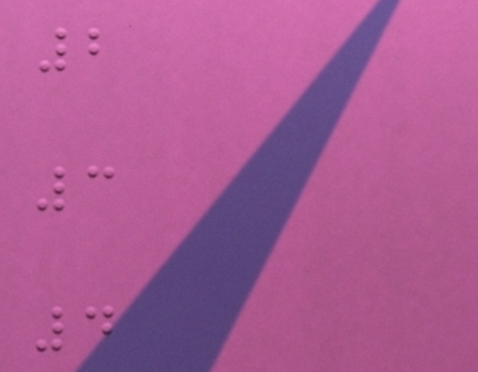2
3
4
